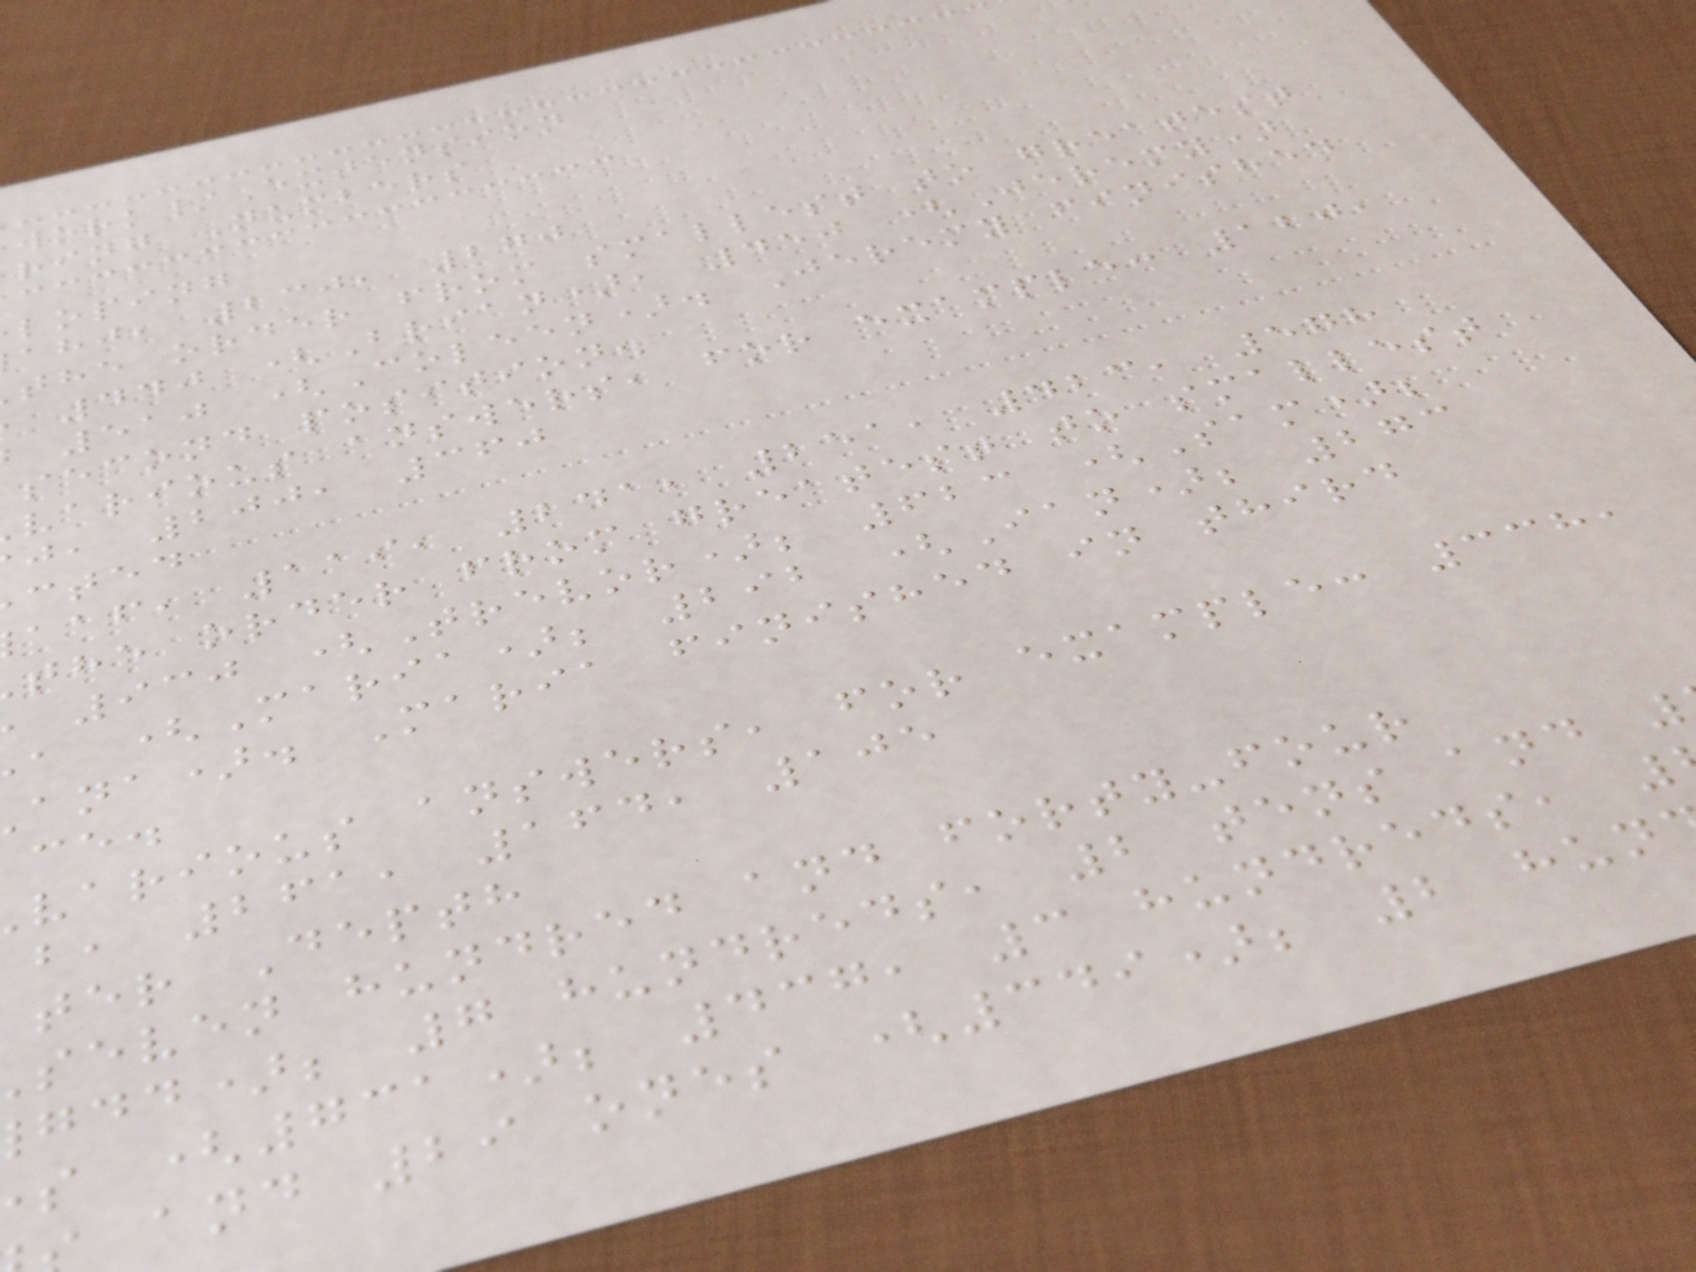work/Extension
ring Numbers
loping
ahj, 230, 270
the order from smallest to greatest
440 (Brian), 450 (Jeremy)
510 (Coleen). Jeremy finished
second position.
various answers, for example: 120,
j, 200, 360
cted
aaf, 119, 241, 251, 423, 578
the order from greatest to smallest
930 (Trevor); 623 (Sam);
a (Maria); 292 (Ian); 273
ana). Maria finished in third
various answers, for example: 338,
b, 261, 164, 105
ter Depth
seven hundred and forty-four
gdd); 7 hundreds, 2 tens and
s (731); 437, 3 hundreds,
and 29 ones (349); 2 hun
